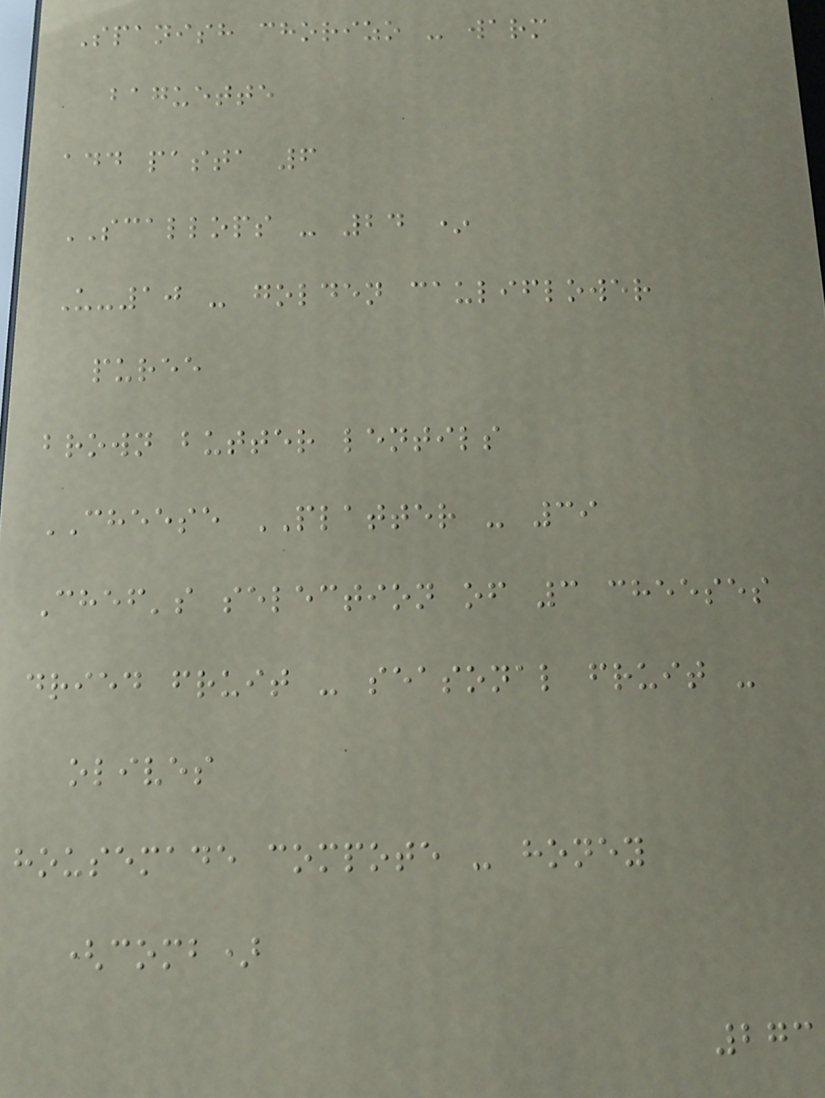Spanish chorizo - warm
baguette
add pasta 6
SCALLOPS - 24 *
U-10 - golden cauliflower
puree
brown butter lentils
CHEESE PLATTER - 39
Chef's selection of 3 cheeses
dried fruit - seasonal fruit -
olives
housemade compote - honey
(comb)
273
